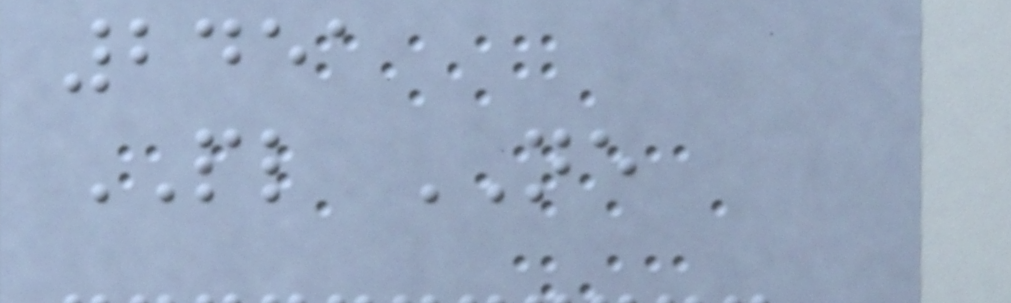2451
PL NE
